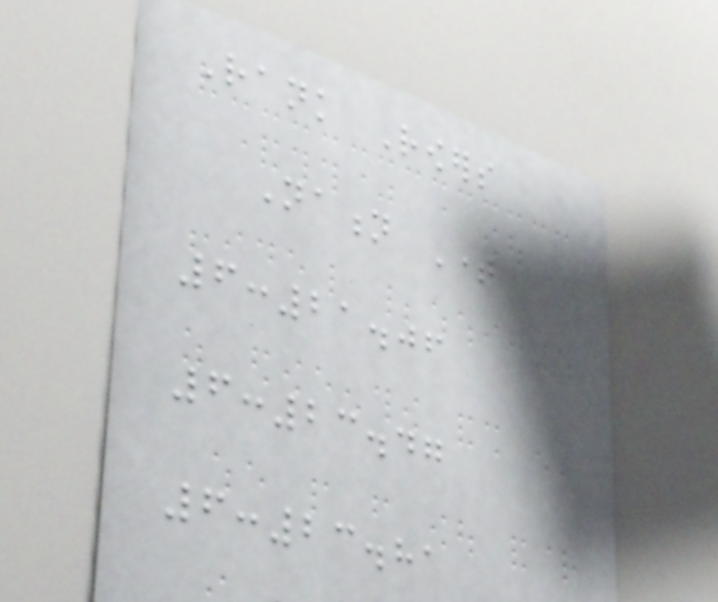Rank Rowers
Nation Time
6:21.06
6:23.47
6:23.81
